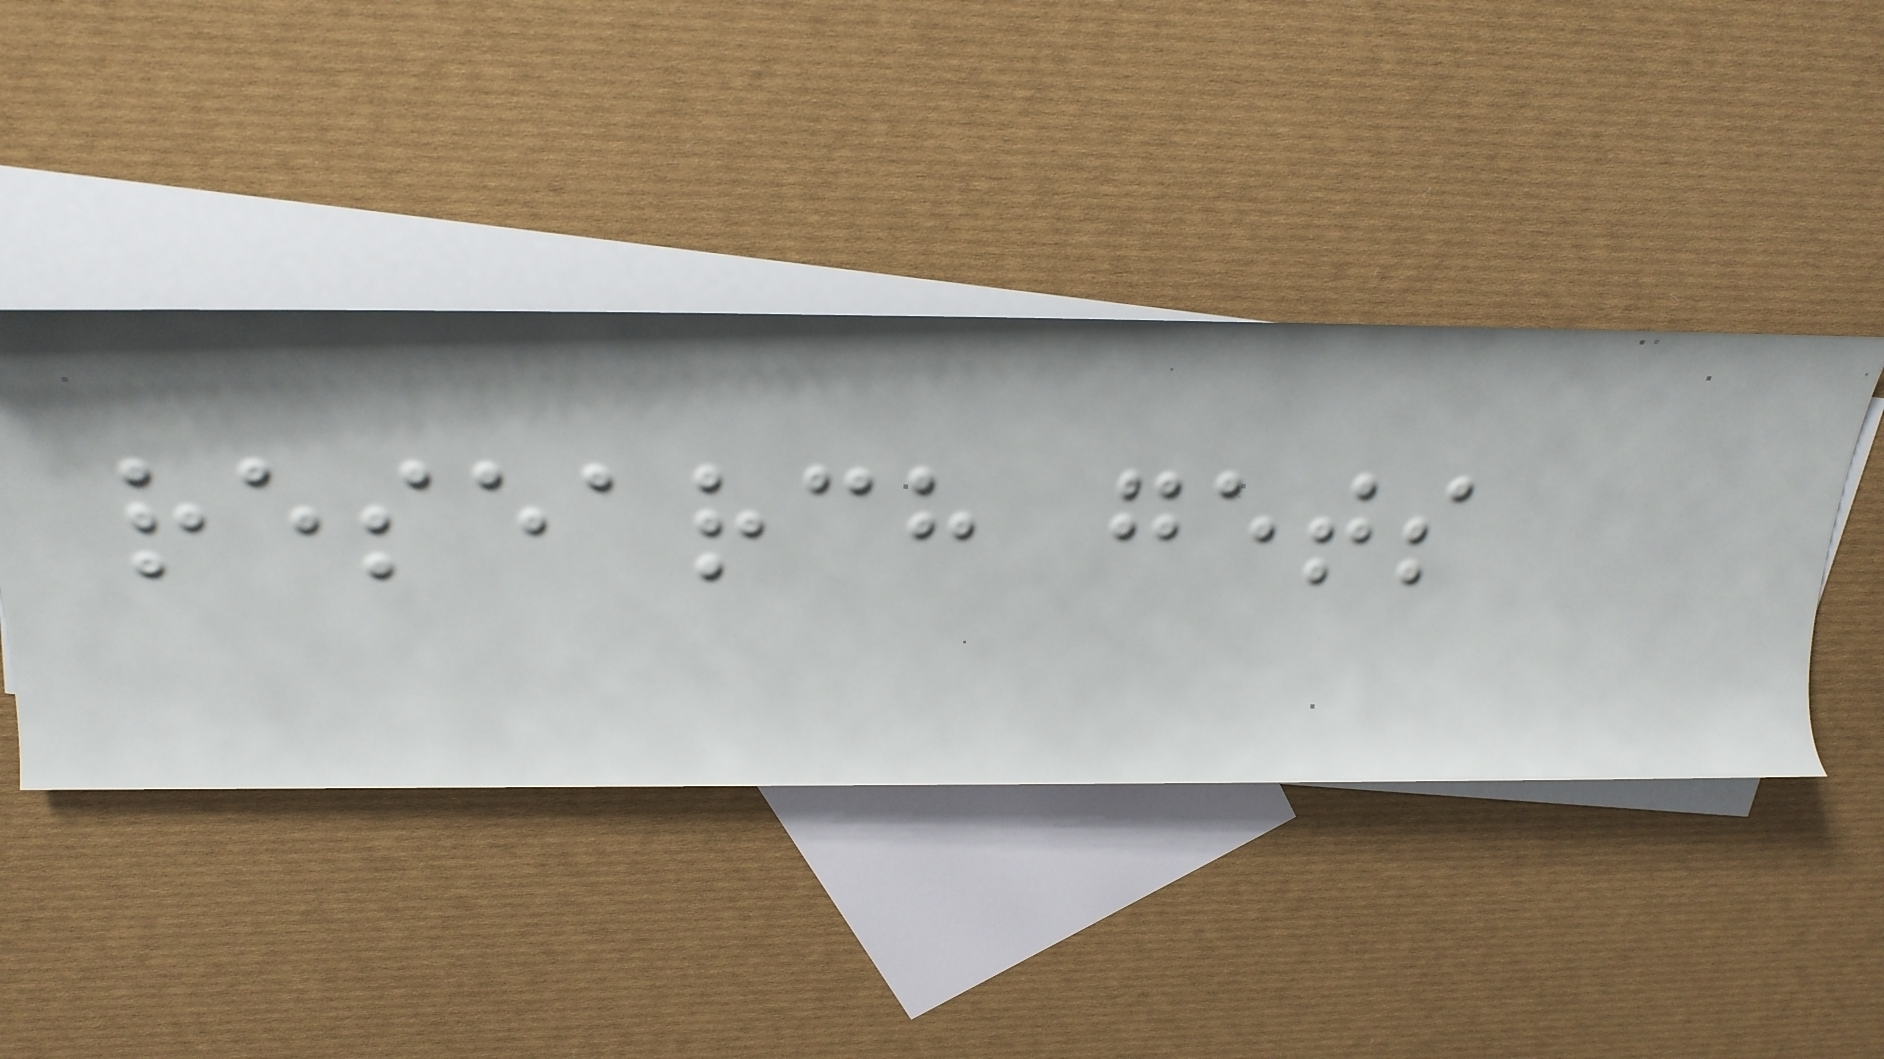research gets
